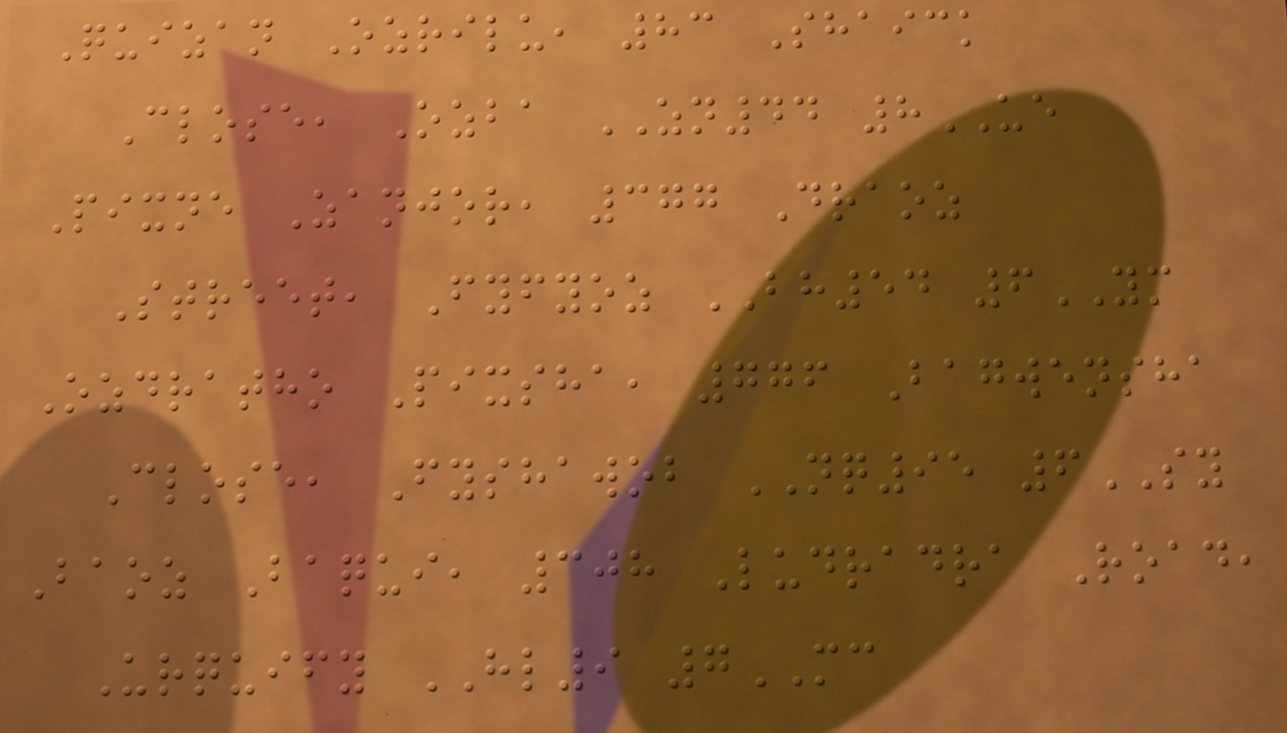Quizan Ozrilu, 83 Shaick
Close, Ozba ZN44 8UE
Pixne Zanjor, 377 Draoz
Street, Fyfyoz BH54 6YM
Ozdratho Pixsha, 776 Bagwensha
Close, Fyshawob NQ95 6SY
Baoz Baqui, 308 Ludradra Road,
Urquify HL9 7MC
